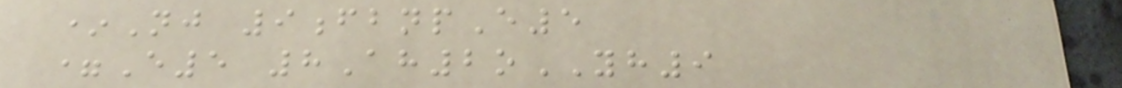*Nj 9fbnpE5
=E5 8Ah2oYH9
